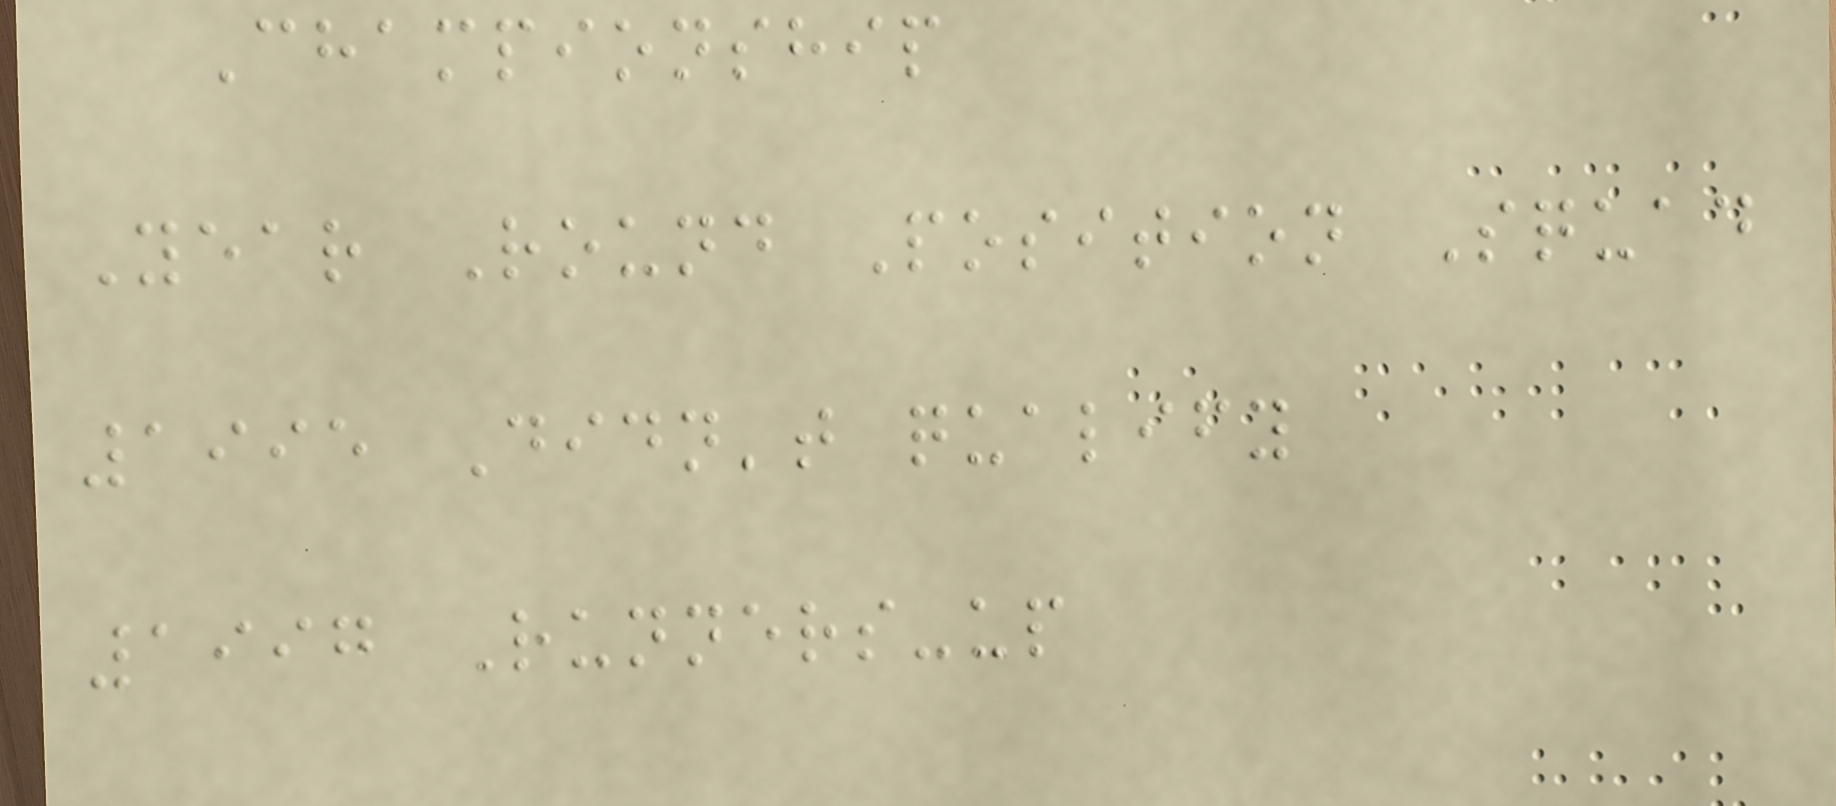Championship
Year Round Position Squad
1995 Didn't qualify
1997 Runners-up
